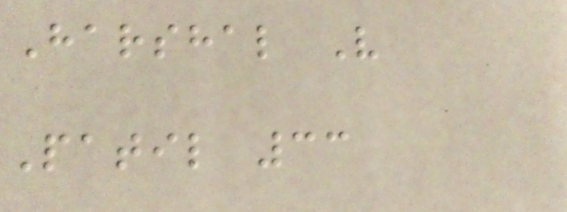Harshal V
Patil 33
